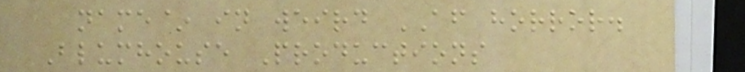name~ in weird AF horror.
Blumhouse Productions
